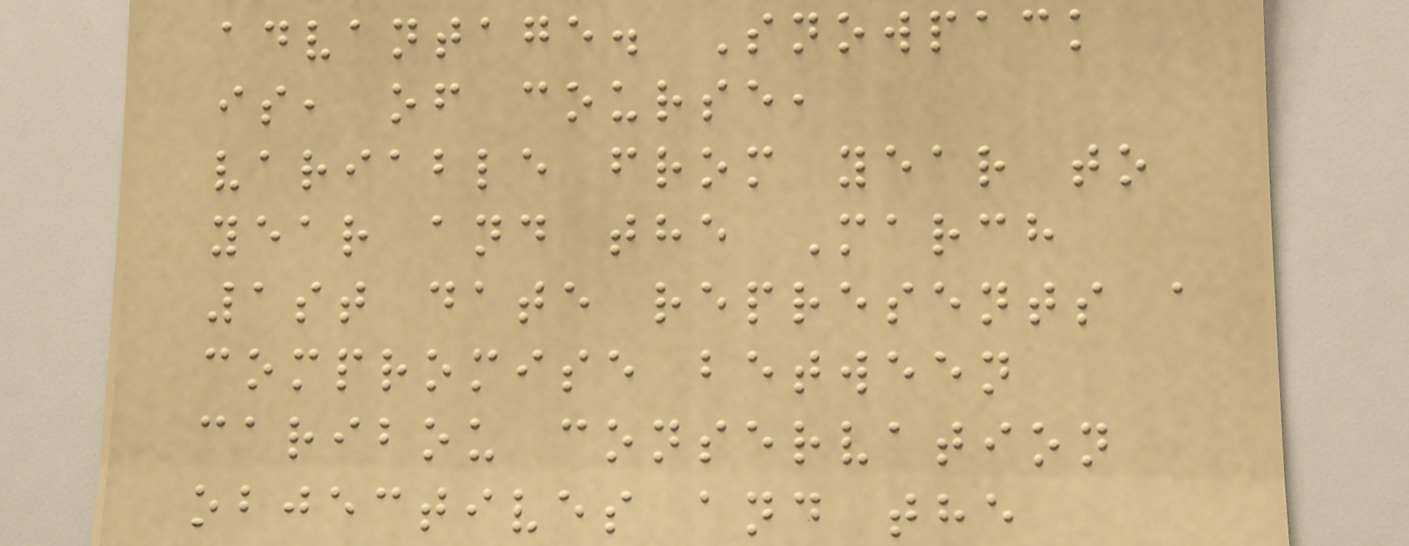advantage. Snowpack
is, of course,
variable from year to
year and the March
1st date represents a
compromise between
caribou conservation
objectives and the
